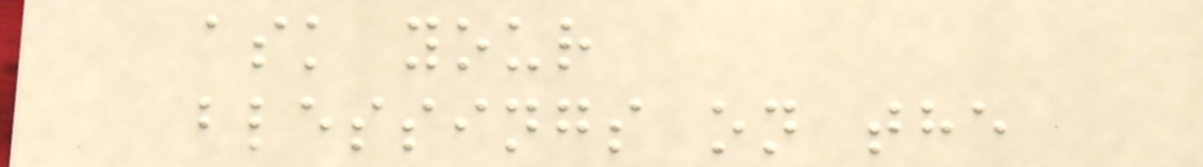ask your
blessings on the
